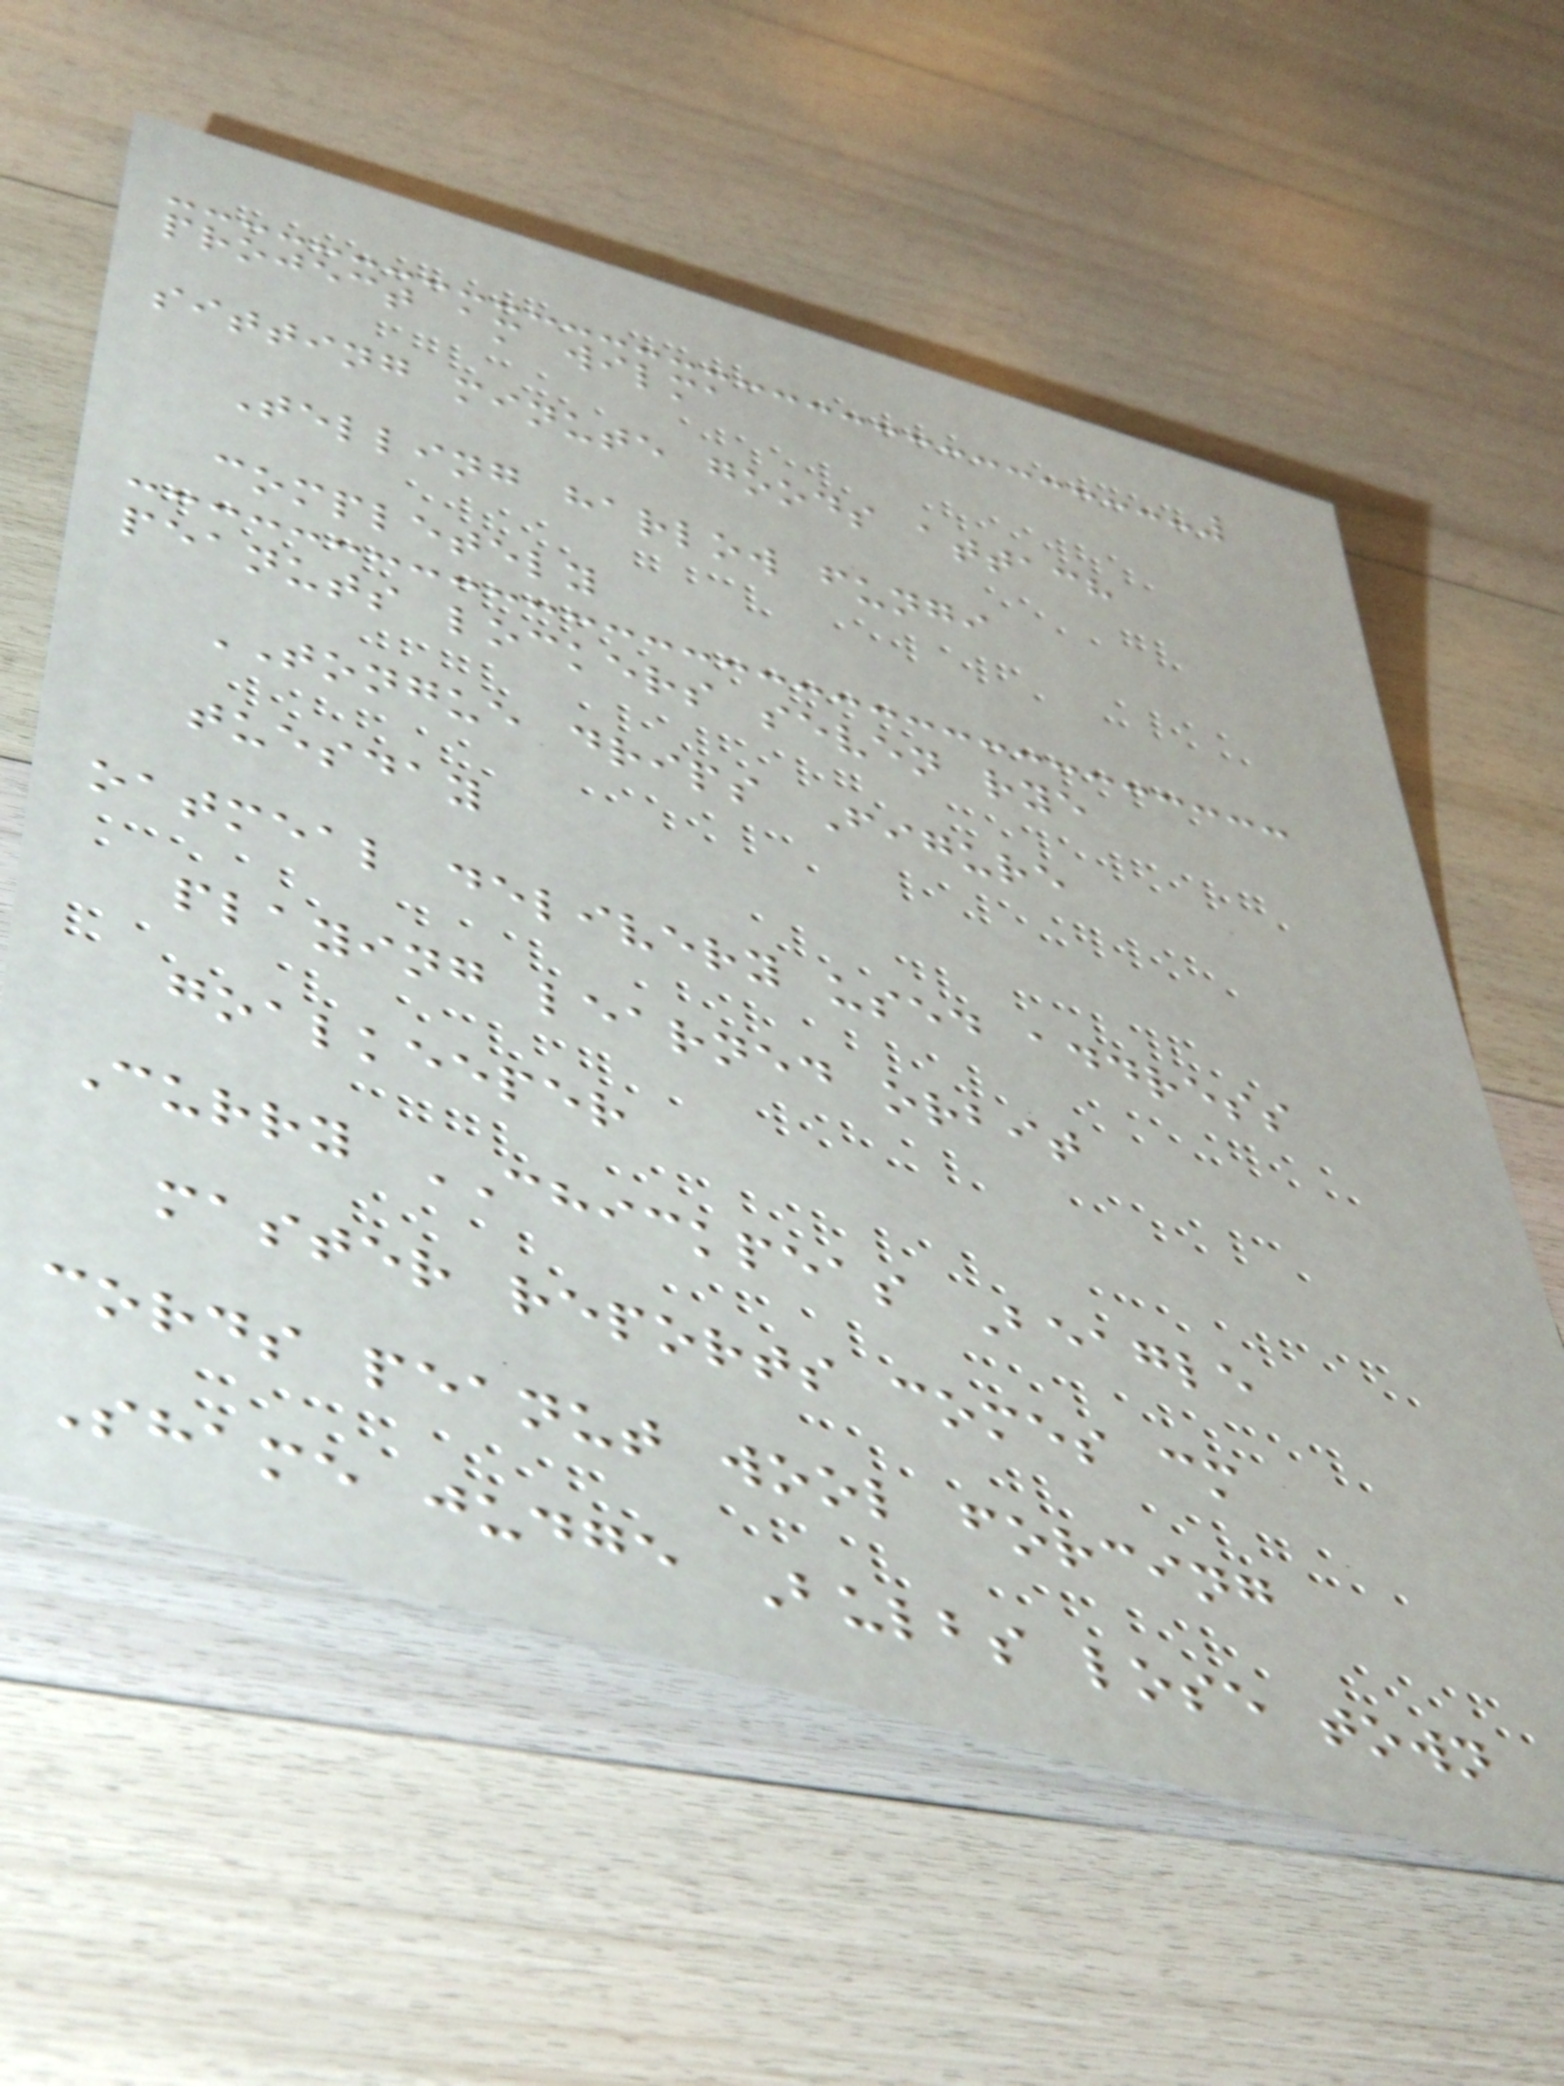project am wilma
sitting minute goods attach
Telling harlow fungi
completely
peanuts lockers seven rye
TONGUE drips Figure
tuesday
oatmeal delivery used address
playing learned orbit
goalkeeper
Curry CHICKPEAS Beagle
master reports comes cm
cords peanut wool forcing
Shame judge Bulbs lose town
